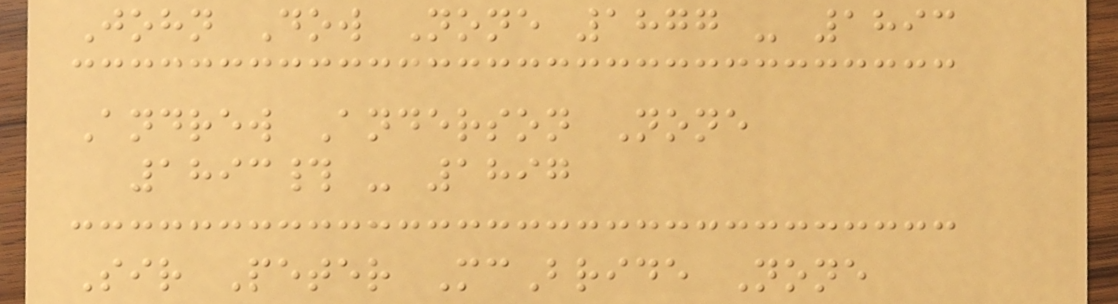John Dow None 1877 - 1893
Andrew Anderson None
1893# - 1897
Sir Peter McBride None
